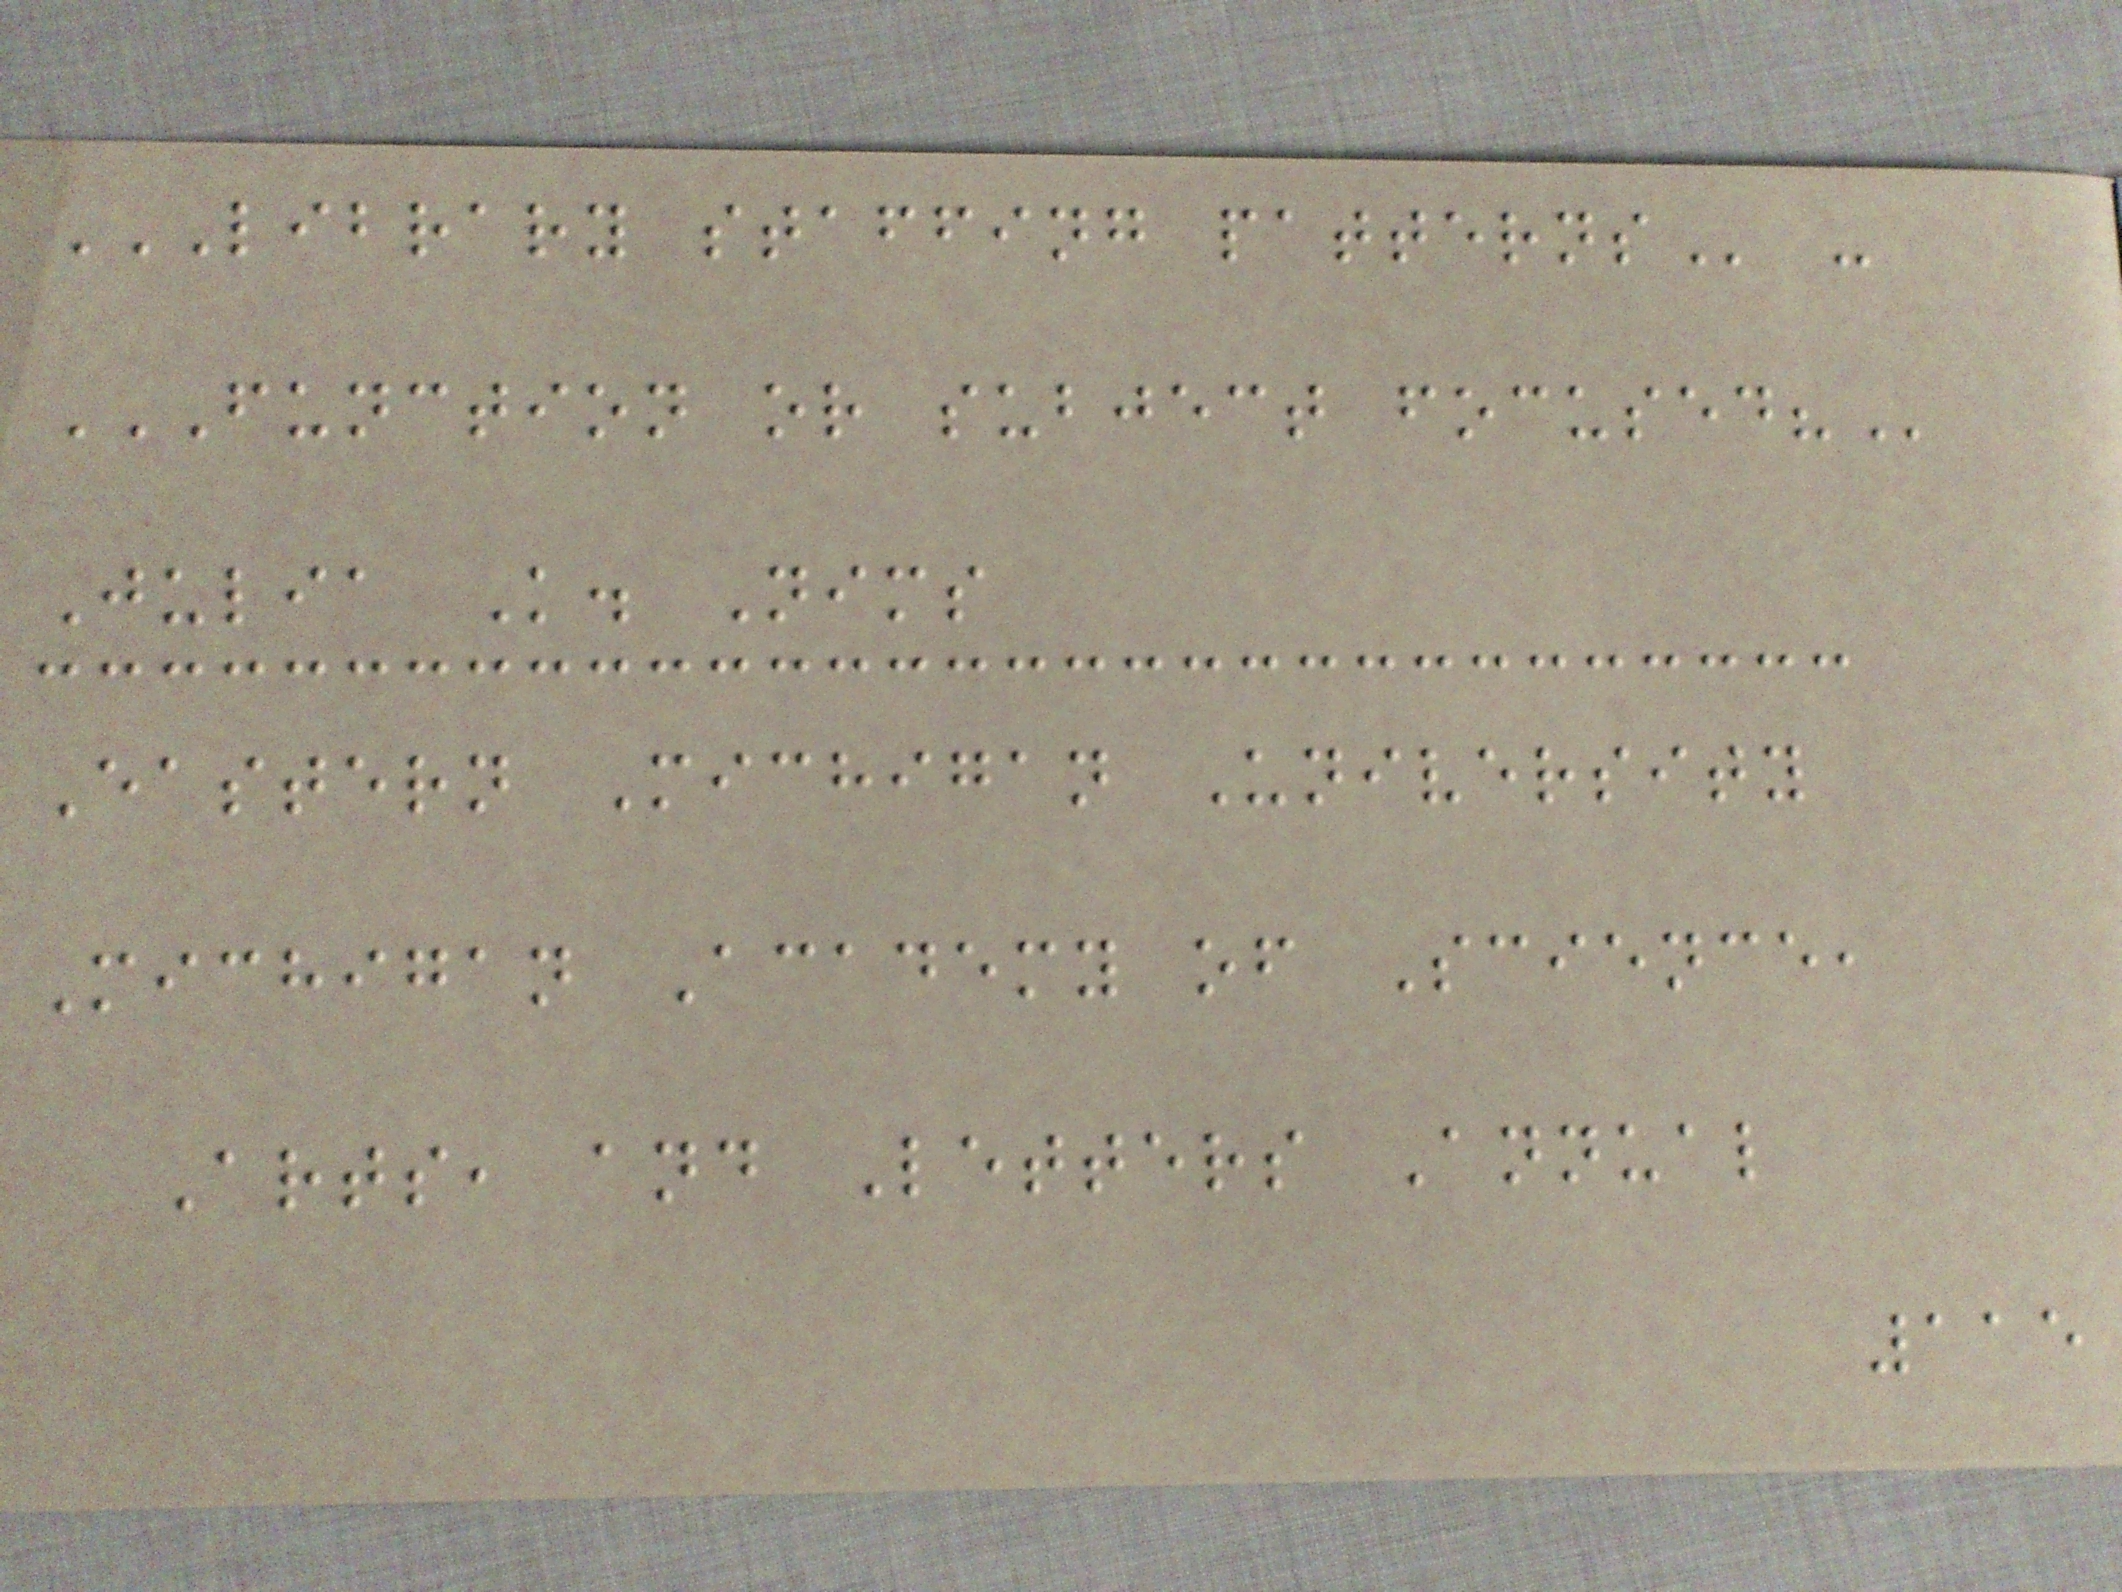LIBRARY STAFFING PATTERNS -
FUNCTION OR SUBJECT FOCUSED?
Julia K. Nims
Eastern Michigan University
Michigan Academy of Science,
Arts, and Letters Annual
115
